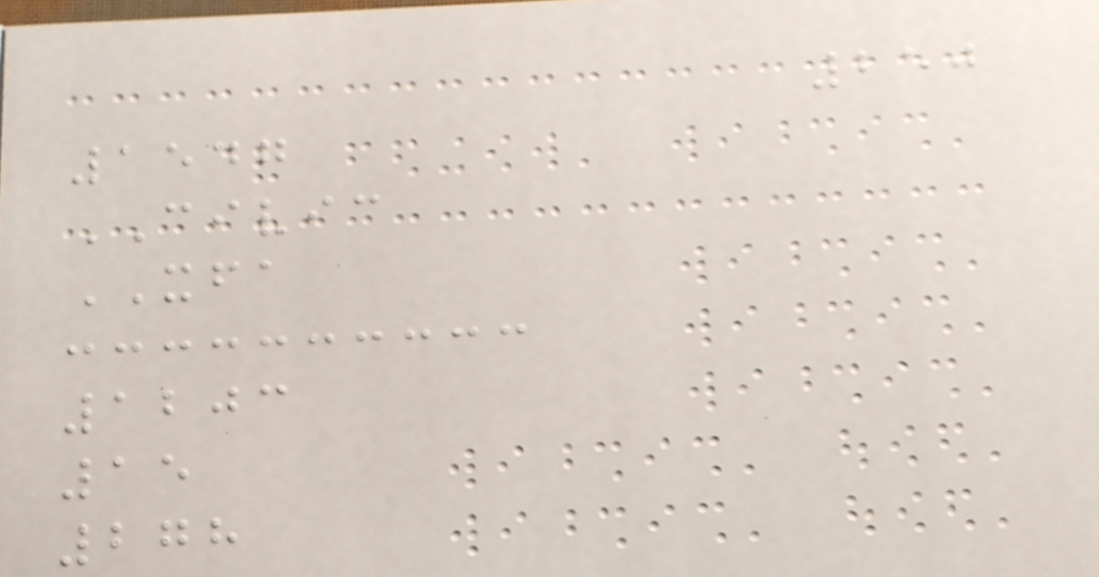250
1547
CIVIC
XFA
1203
15
278
